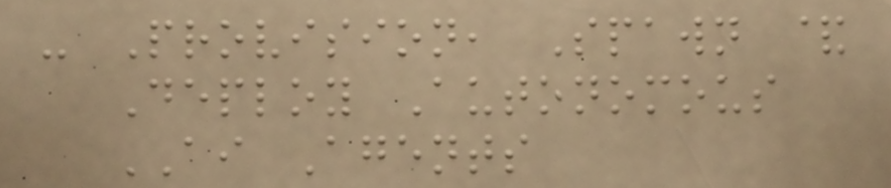- Provision, Spawn &
Deploy Autonomous
AI Agents
